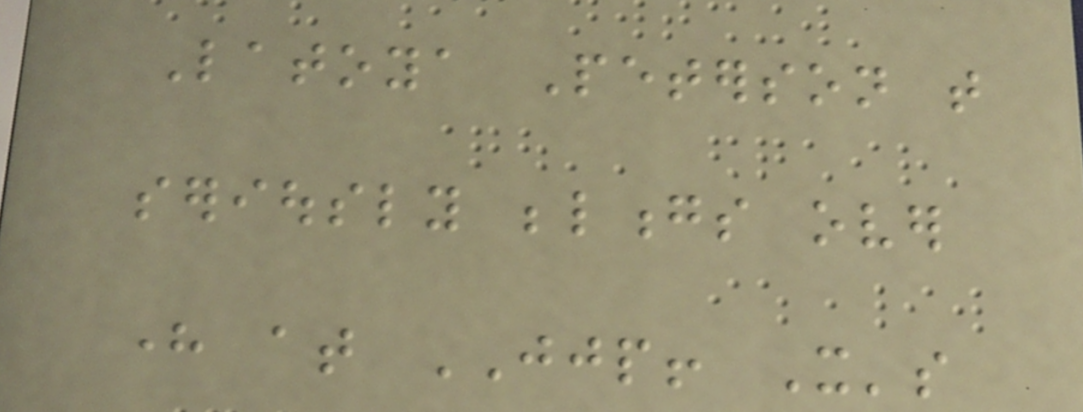Latoya Peterson that
seriously belongs over
here at JJP! It's
